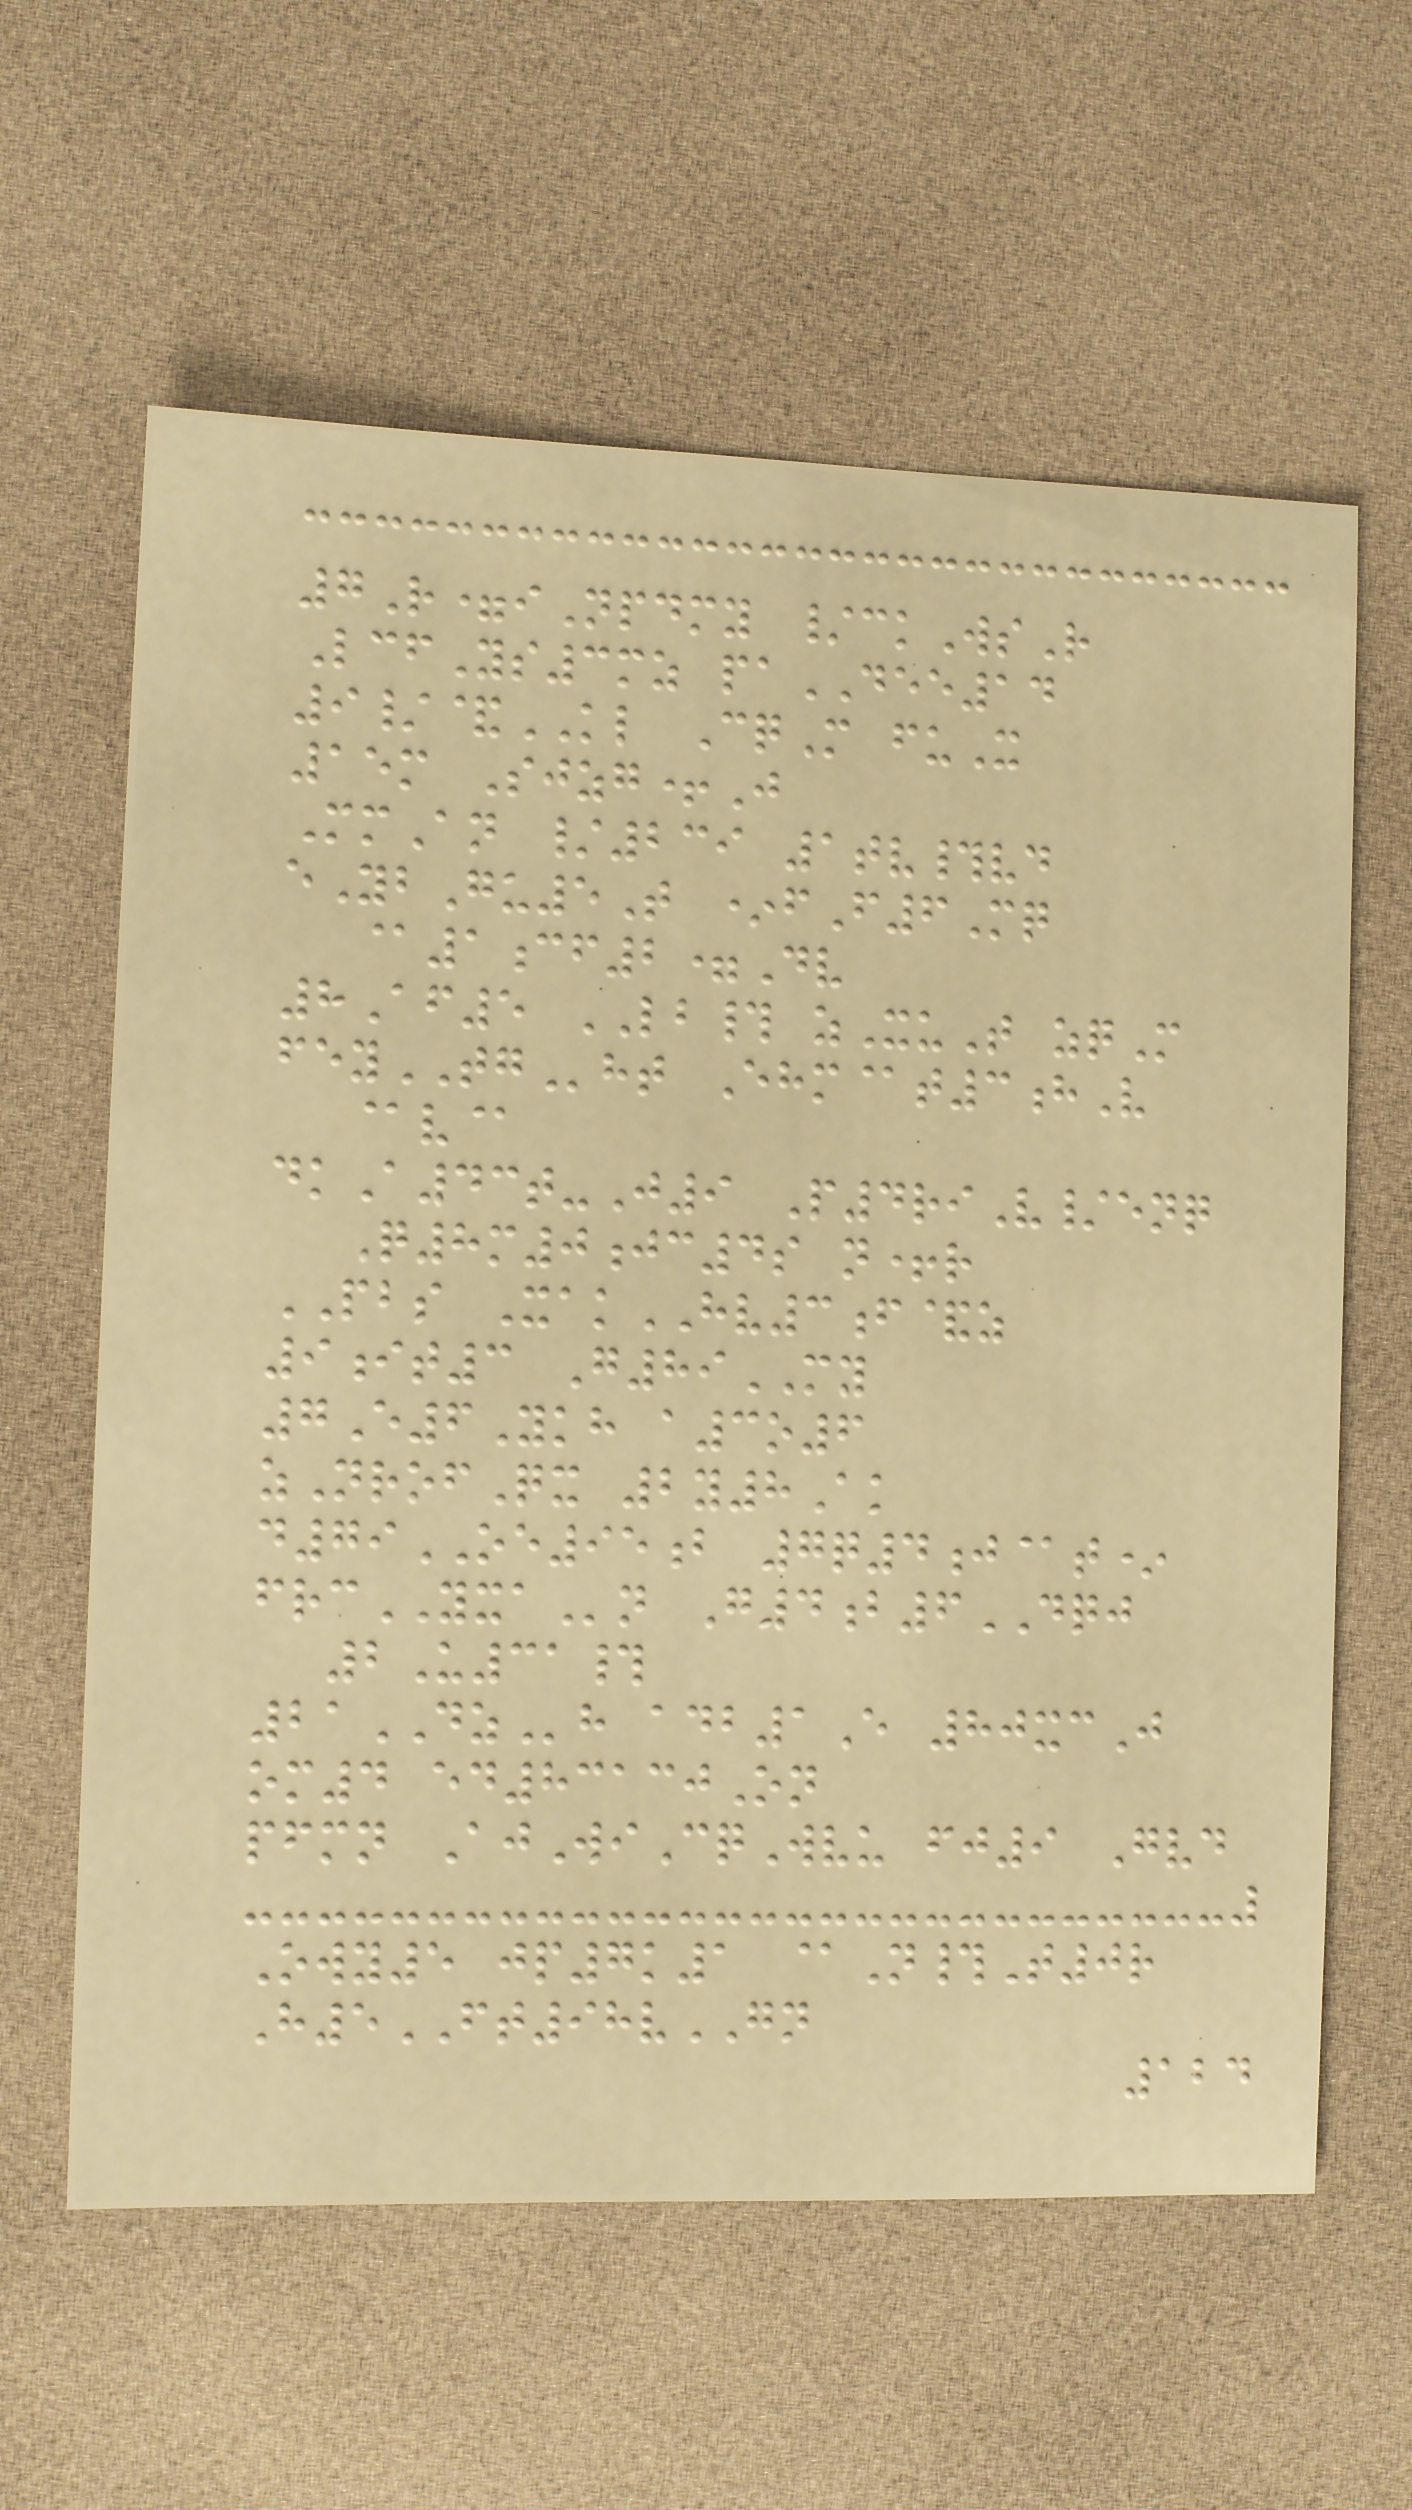7R=iNpdmy /ckWsR
LcfYs3mz paDEE14
9/&KL CqM fuX
15m Sjzg+J
MmAn /239 1tv#vd
eYbGu5T *fF6Mq
@1cf2=Dv
8Af5 LB# zXuT zqM
feyTGht Ehm@t3hV
@v@
dkA43t-J9 P4riV/enq
Q8m0jc4s n+r
PBS XakHV3f&z
9it3 G89MY
7E6Ykh a3o6
zNrofQx 2y8Ak
d79OE95b 7q4j@t*
frcYXAn G4b6DQJ
2U31#
21DZh adb1E 80xcJ
om4 ed83130On
pfmn AjWiCqWvu fj9 Gvd
Owy5 jp7k1 @N#T0r
H5FT98vGN
124
